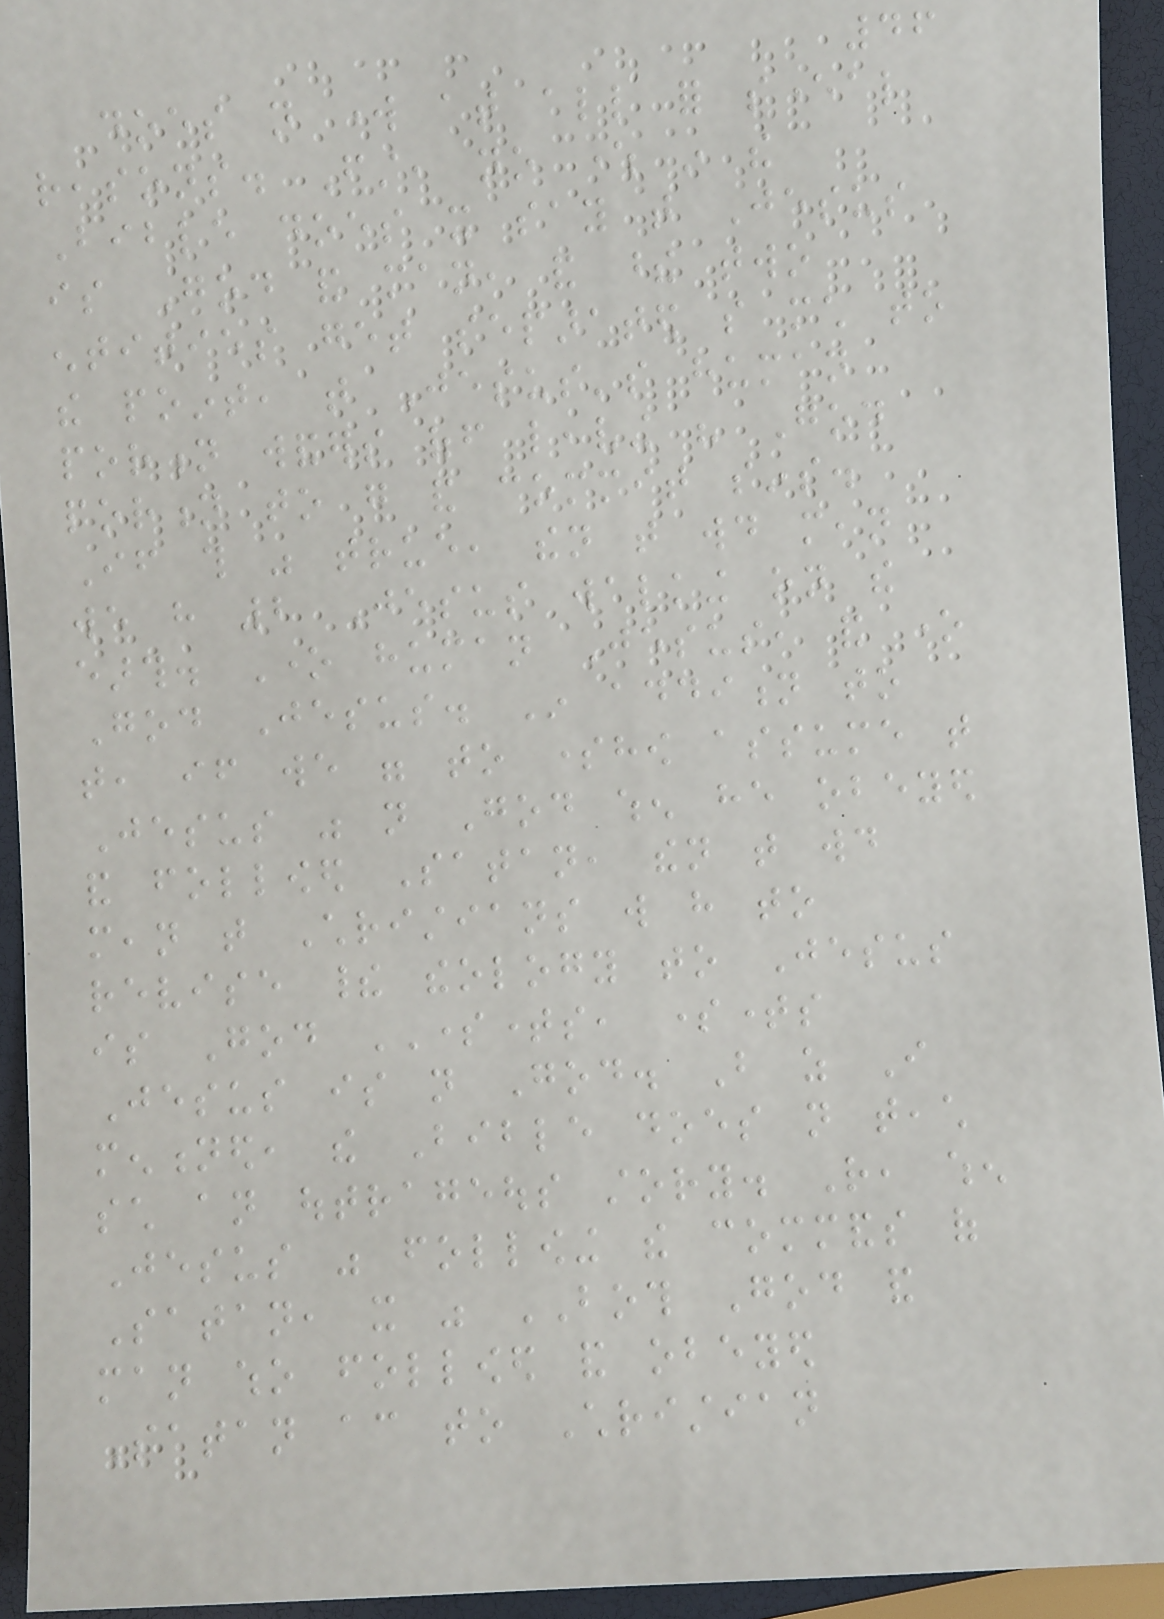46
does not work at all for several
reasons. First, no where in the
Bible does it say that Jesus
is God and man, and these two
entities get separated so much to
the point, that Jesus's human
portion wanders off leaving his God
portion to go and commit sins.
If this was true, then that would mean
we have 2 Jesus walking on the
earth. One human Jesus, and one
God Jesus. In addition to
that, if we were to somehow assume that
Jesus was not God when he obeyed
and followed Satan, then that would
mean that Christians will have to
revise their theology to Jesus
is God SOMETIMES, sometimes
Jesus is not God. But as I
mentioned, the Bible does not teach
such an outrageous story. Rather, when
Jesus was following the commands of
Satan, it was BOTH God and
man who followed and obeyed
Satan according to Christian
